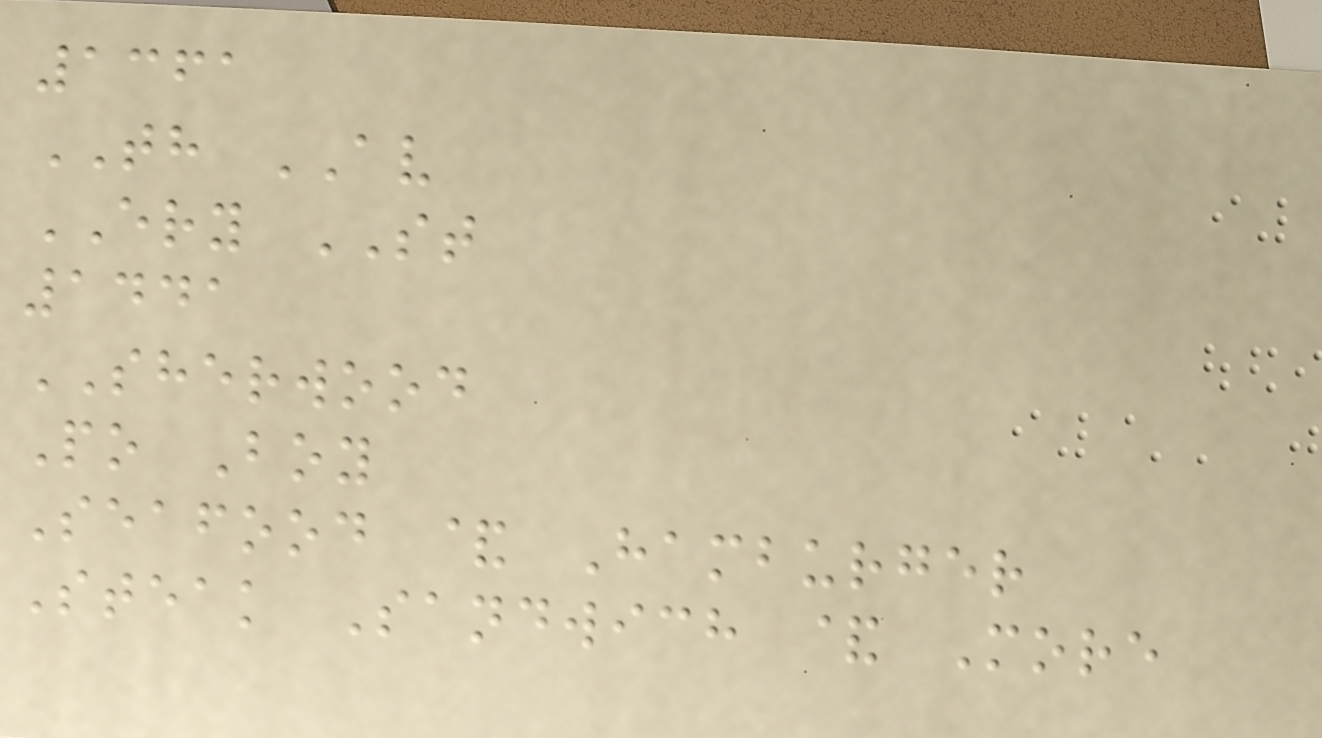1361
TH AV
ERY ST
1441
SHERWOOD
Po Boy
Seafood & Hamburger
Steak Sandwich & More
